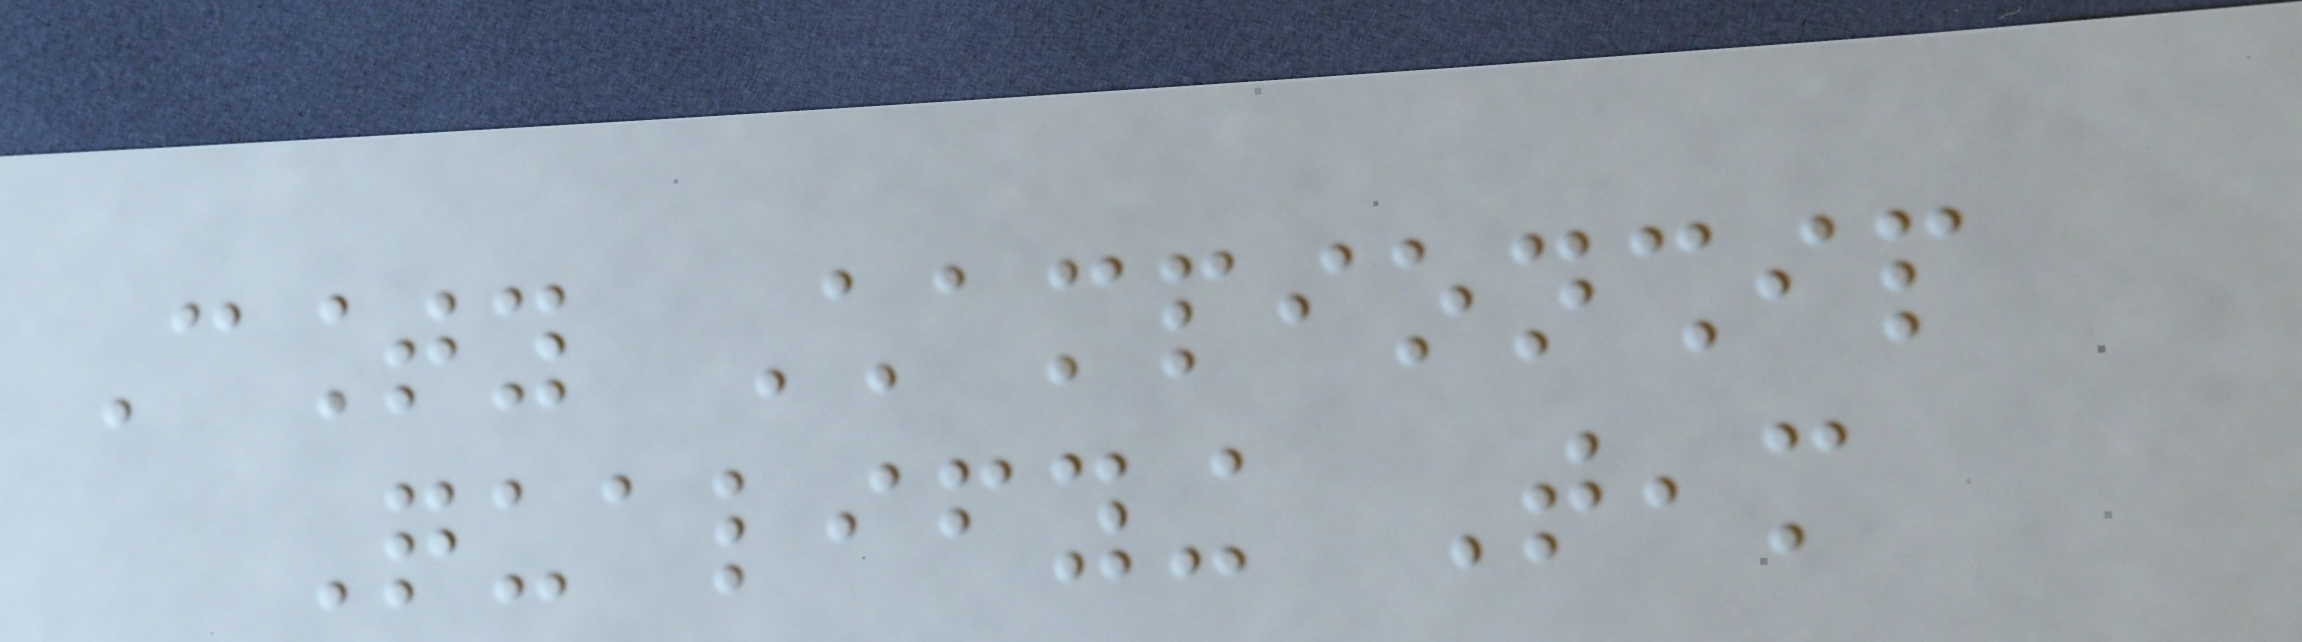County Championship
Qualifying Team
